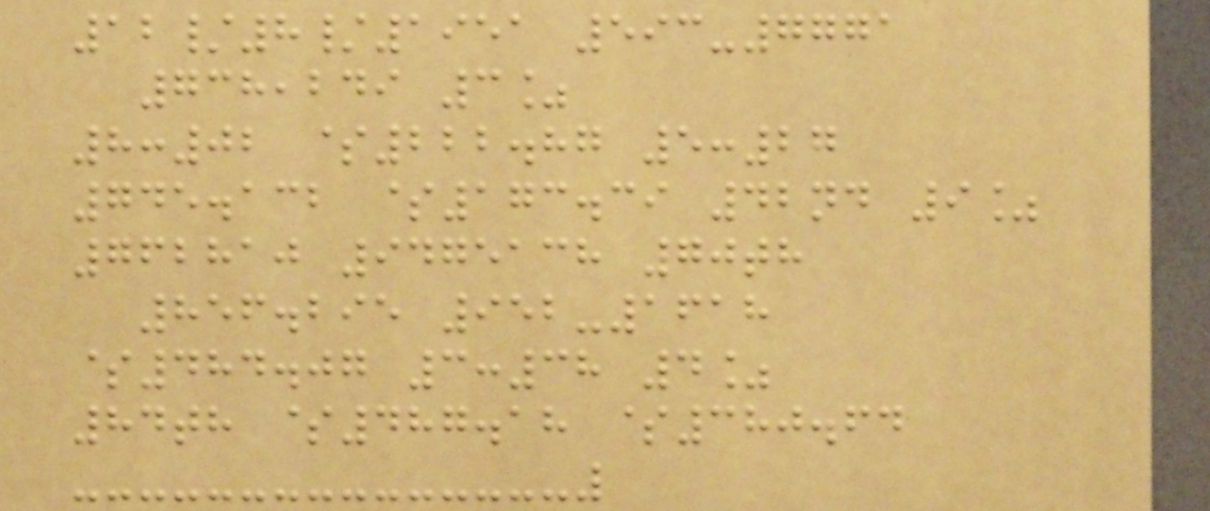12/8/1951 593-7771
738,249 3%
8:02 $222.87 5:27
745.132 $173.39 42nd 9%
762810 9475138 70th
856.295 952-1618
$484.07 3:38 4%
84th $487.18 $380.64
